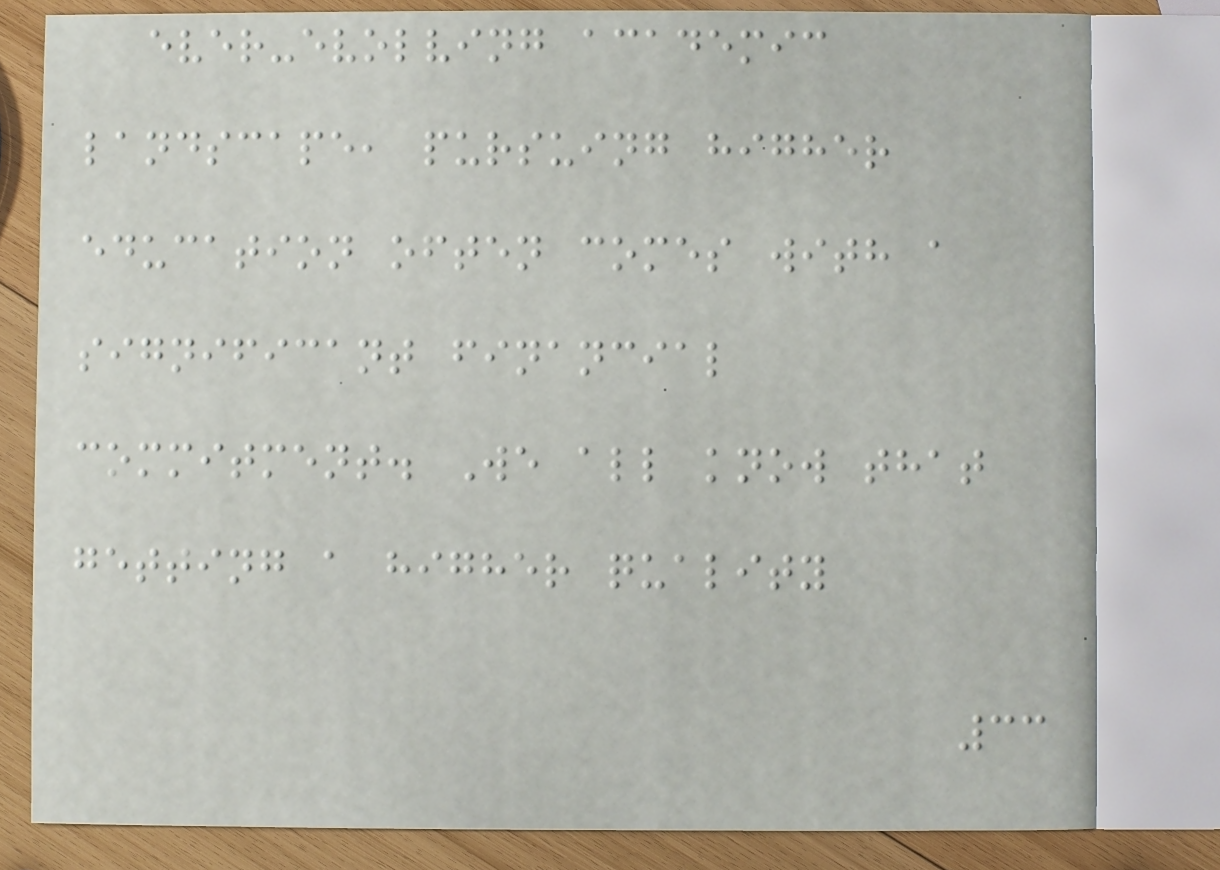ever-evolving academic
landscape, pursuing higher
education often comes with a
significant financial
commitment. We all know that
getting a higher quality
33
